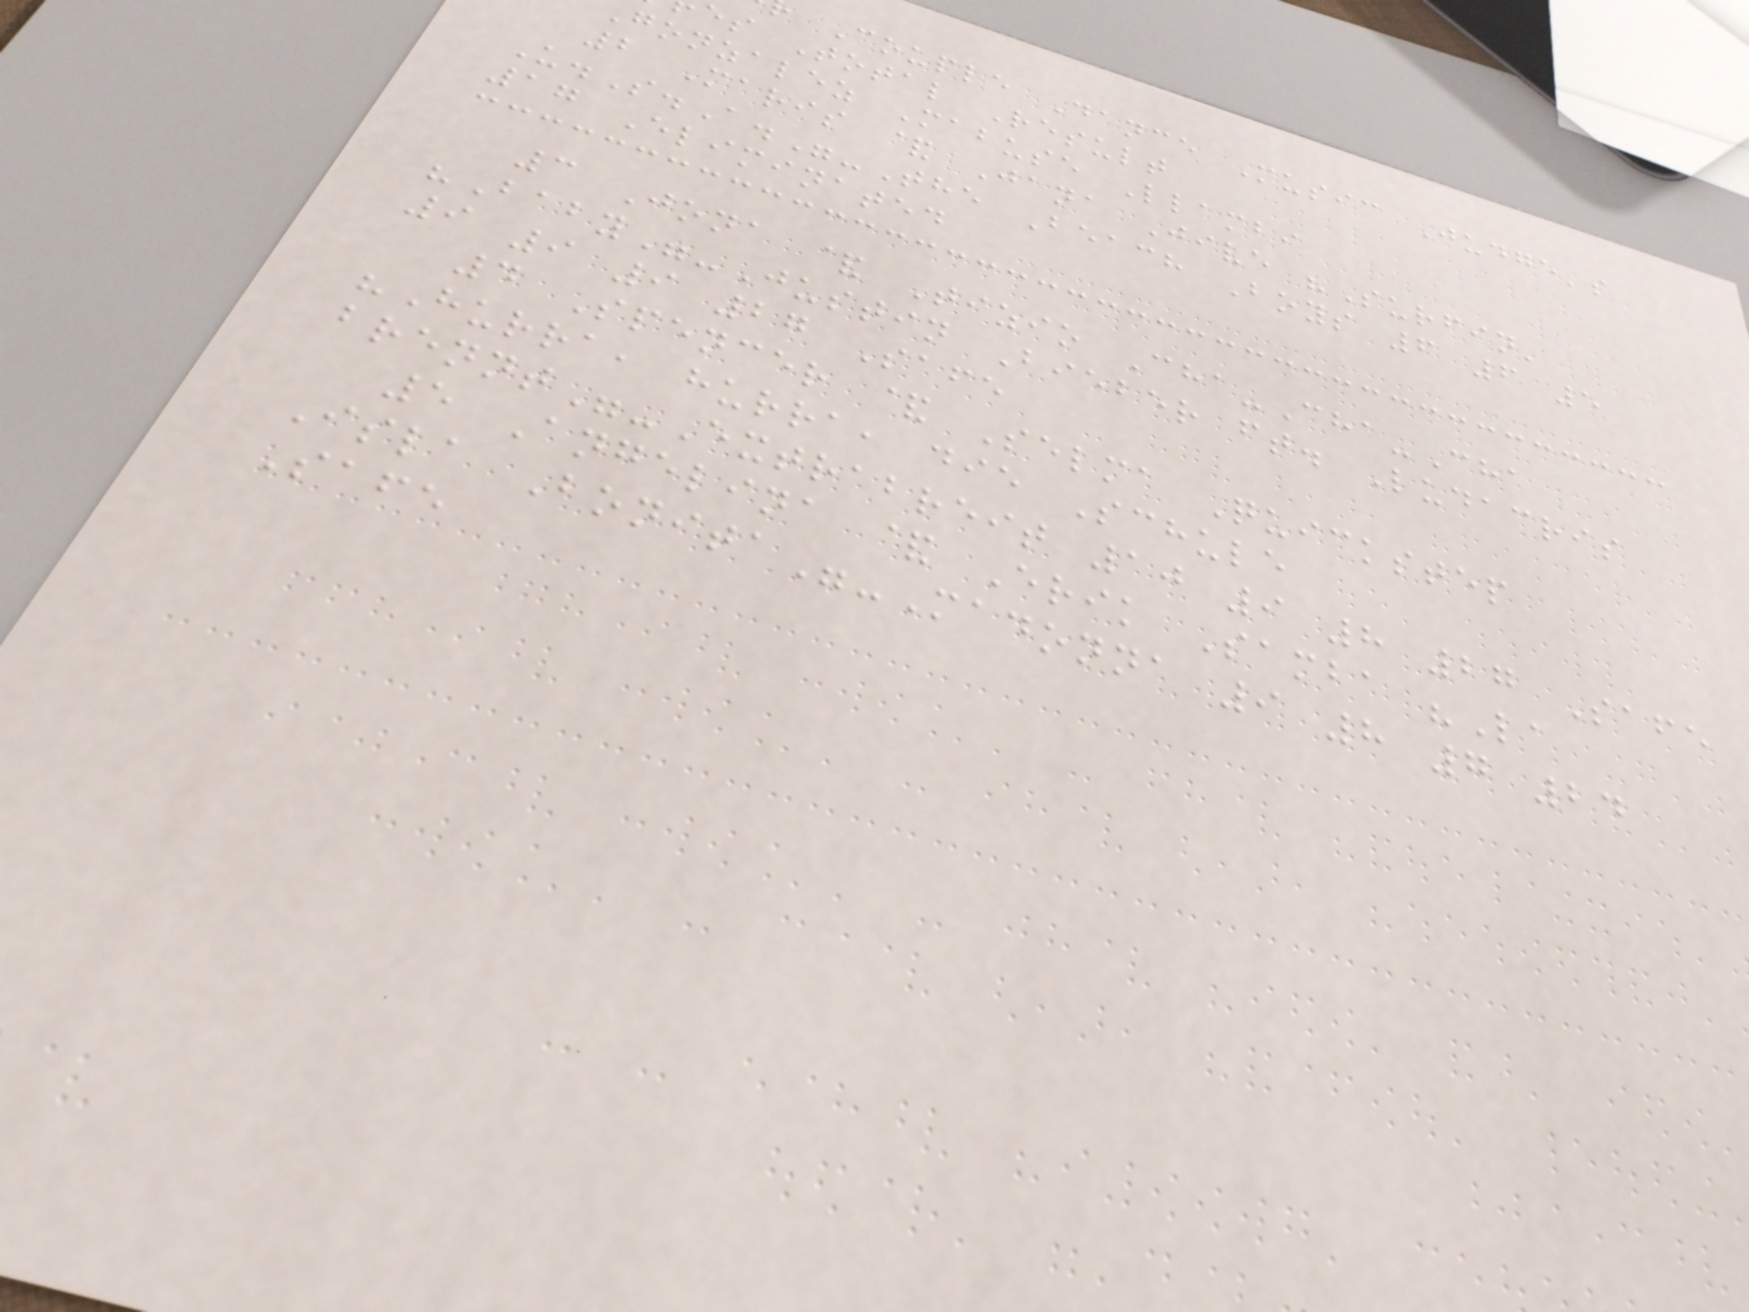Couple Dance Music Judge's
es Total Result
gonzalez Mabuse Llambi
2 Maris & Jana Jive "Surfin'
U.S.A."-The Beach Boys 6 6 5
17 Eliminated
3 Jona & Tizio Cha-Cha-Cha
"Baby"-Justin Bieber ft. Ludacris
9 9 9 27 Safe
4 Spencer & Selma Quickstep
"Hurra, hurra, die Schule
brennt"-Extrabreit 10 9 8 27 Safe
5 Angelina & Erik Samba "La
Isla Bonita"-Madonna 9 8 7 24
Safe
